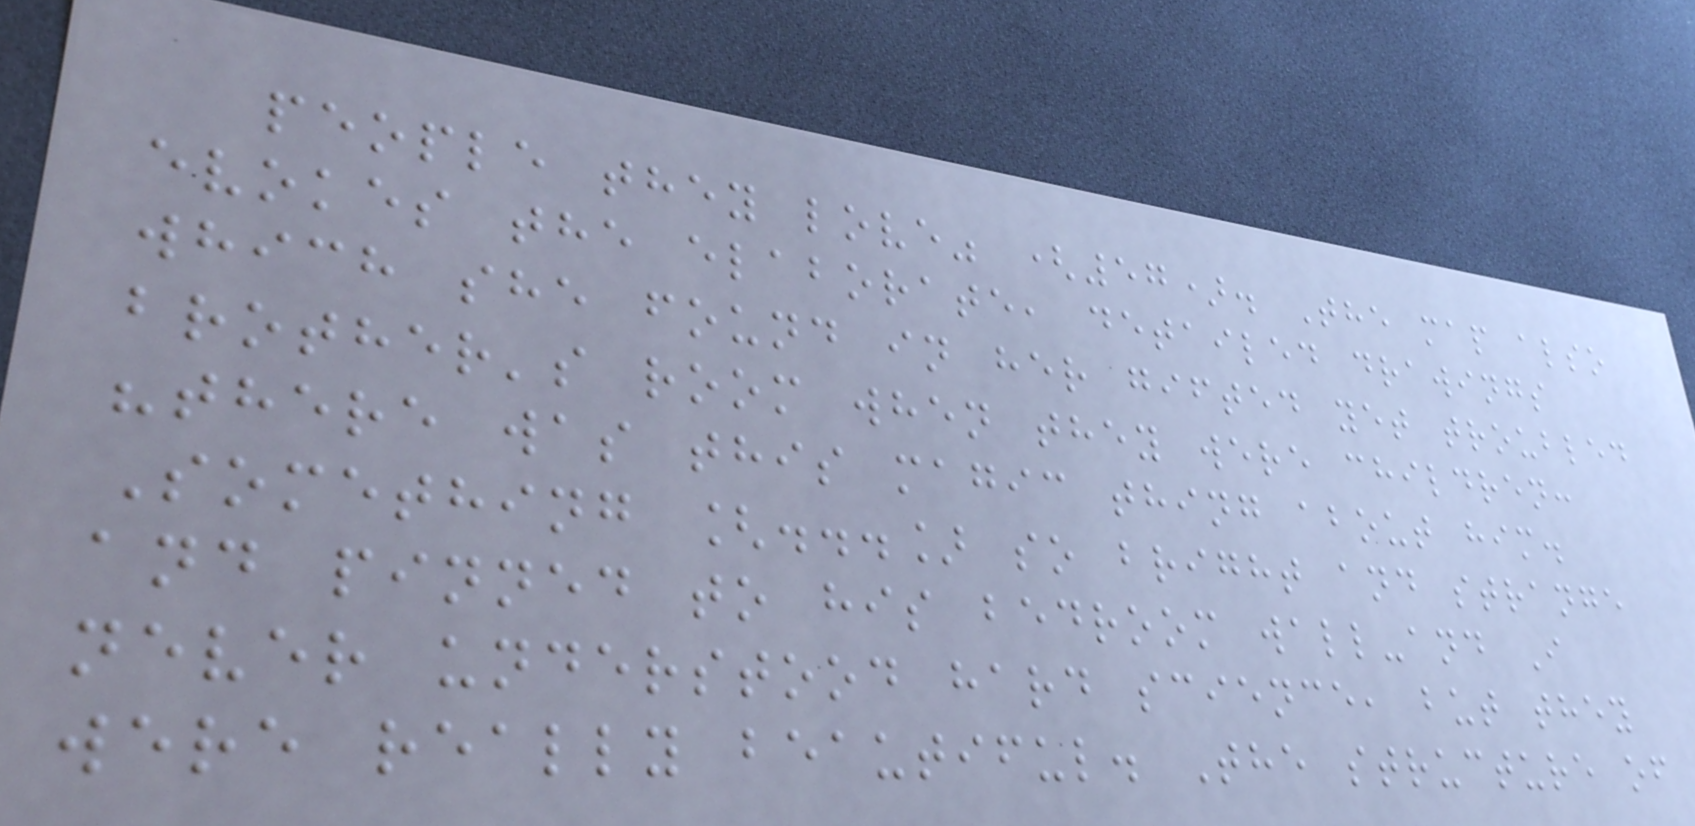people they love" (57). The map also
evokes the elaborate, detailed drawings
which she found in her gifted yet troubled
brother's room when they were children:
"there was this magic thing about him.
Something [...] so bright and strange
and pinned to his bedroom wall-and I
never understood hard science, but they
were really beautiful. The structure of
